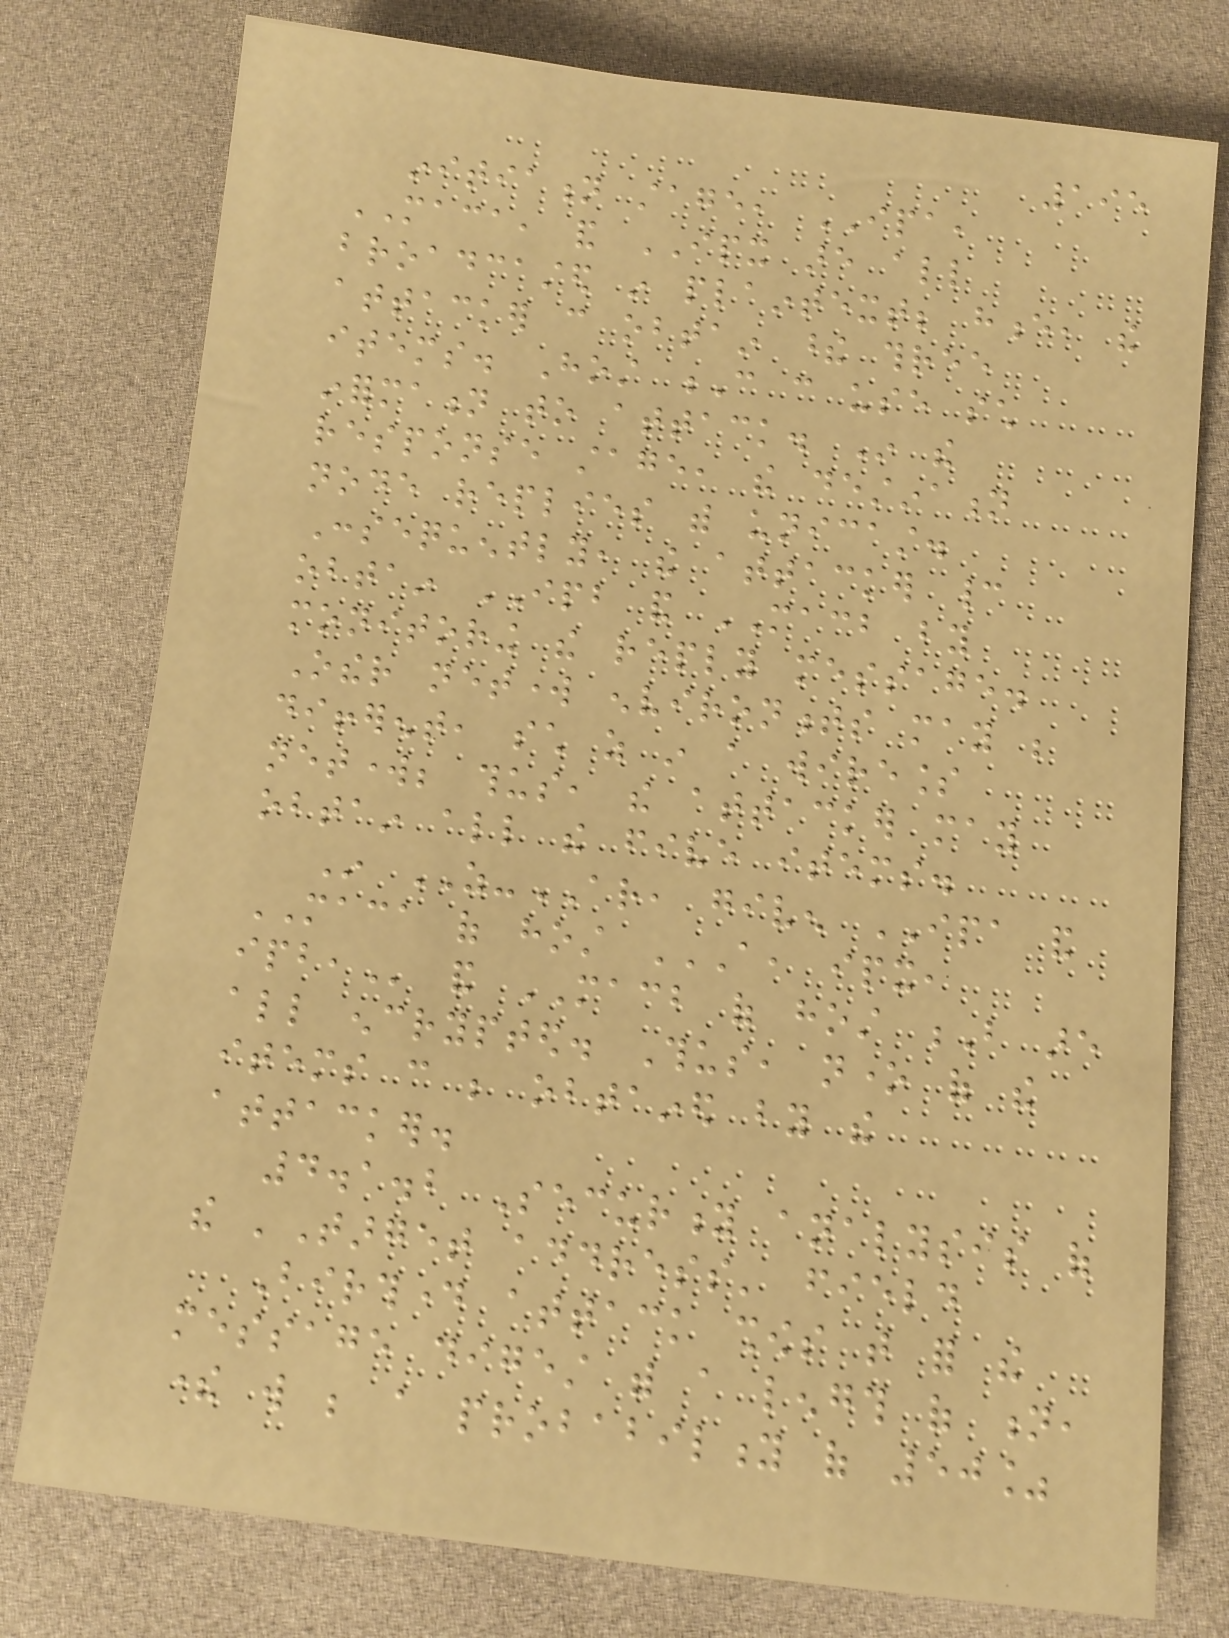195
initiation stage, IPA,
MACA, and IPX are all
broadcasted in plaintext; hence, the
attacker can obtain these three
items. Host C can use such
information to attack. In the
response stage, the destination
node replies with unicast.
Consequently, the attacker cannot
obtain IPB and MACB by
monitoring the reply message.
Other network environments may be
different, such as in a wireless
network; thus, the attacker may
obtain all the five items.
In AS-AR, given IPA and
MACA of host A, IPX,
IPB, and MACB of host B are
all encrypted. Thus, none of the
items can be obtained by the
attacker.
4.1.2 Security analysis of
the 'Target address' field
Birthday attack shows that for the
message digest with a length of n,
there will be a probability of 50%
